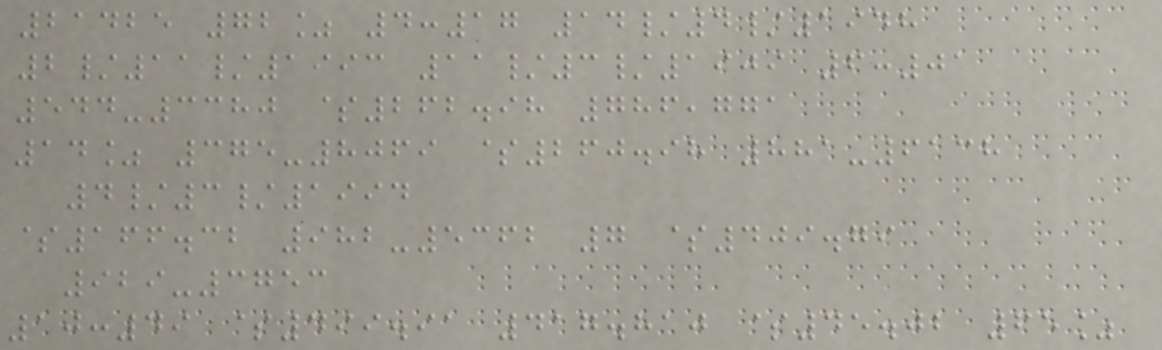21425 72% 4:17 14/4/1948
2/11/1993 11/3/1909 6:01
544-3380 $262.98 786,771
14% 375-8069 $260.98 881-6138
4/3/1994
$166.32 982-5362 7 $409.79
929-3753
10:49 $499.91 417.810 $45.02 65%
